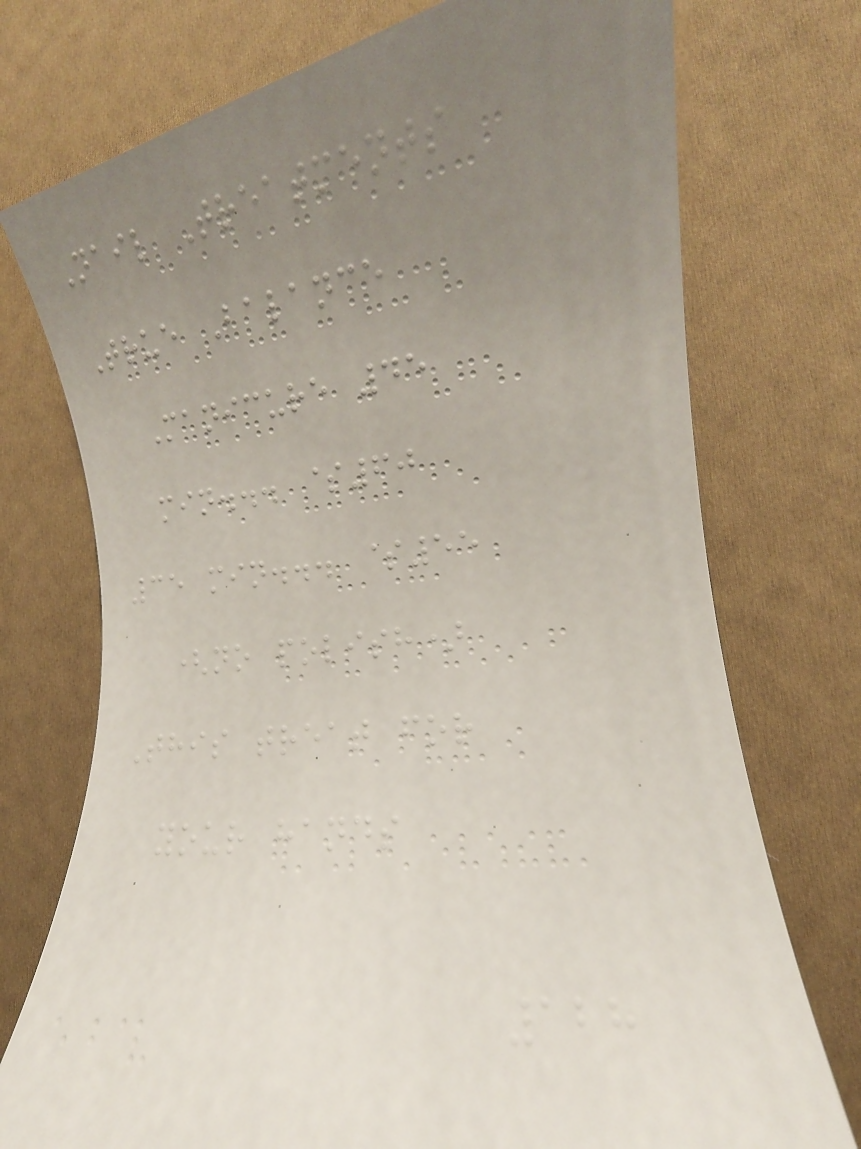Nail Treatments
True Balance
Manicure 45
min... $60
35 min... $55
(no polish)
This treat for
your hands
128
